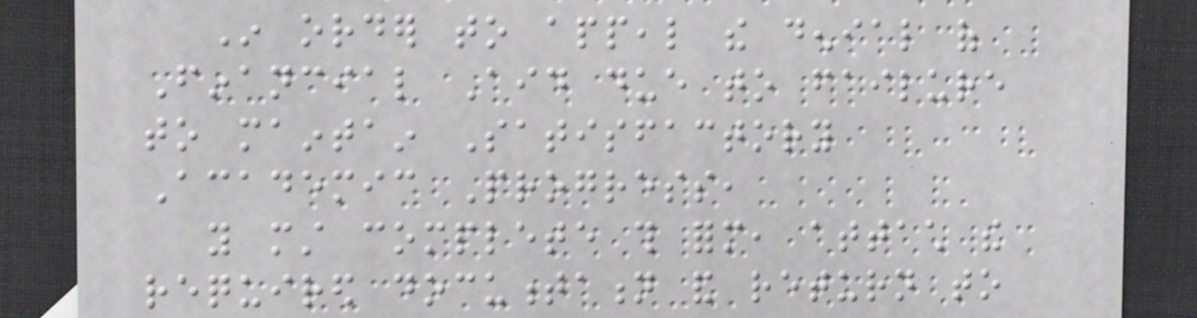In order to appeal the denial of
Financial Aid due to failure
to maintain Satisfactory
Academic Progress,
you must complete this form, attach the
required documentation and return to
